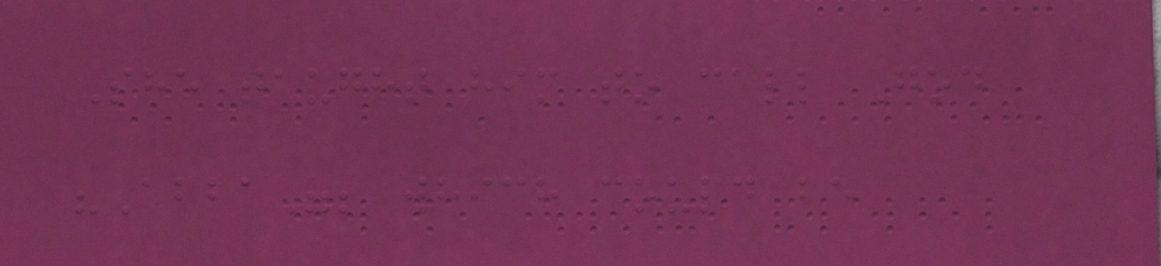She taught him to call God
"Abba"; which could be
